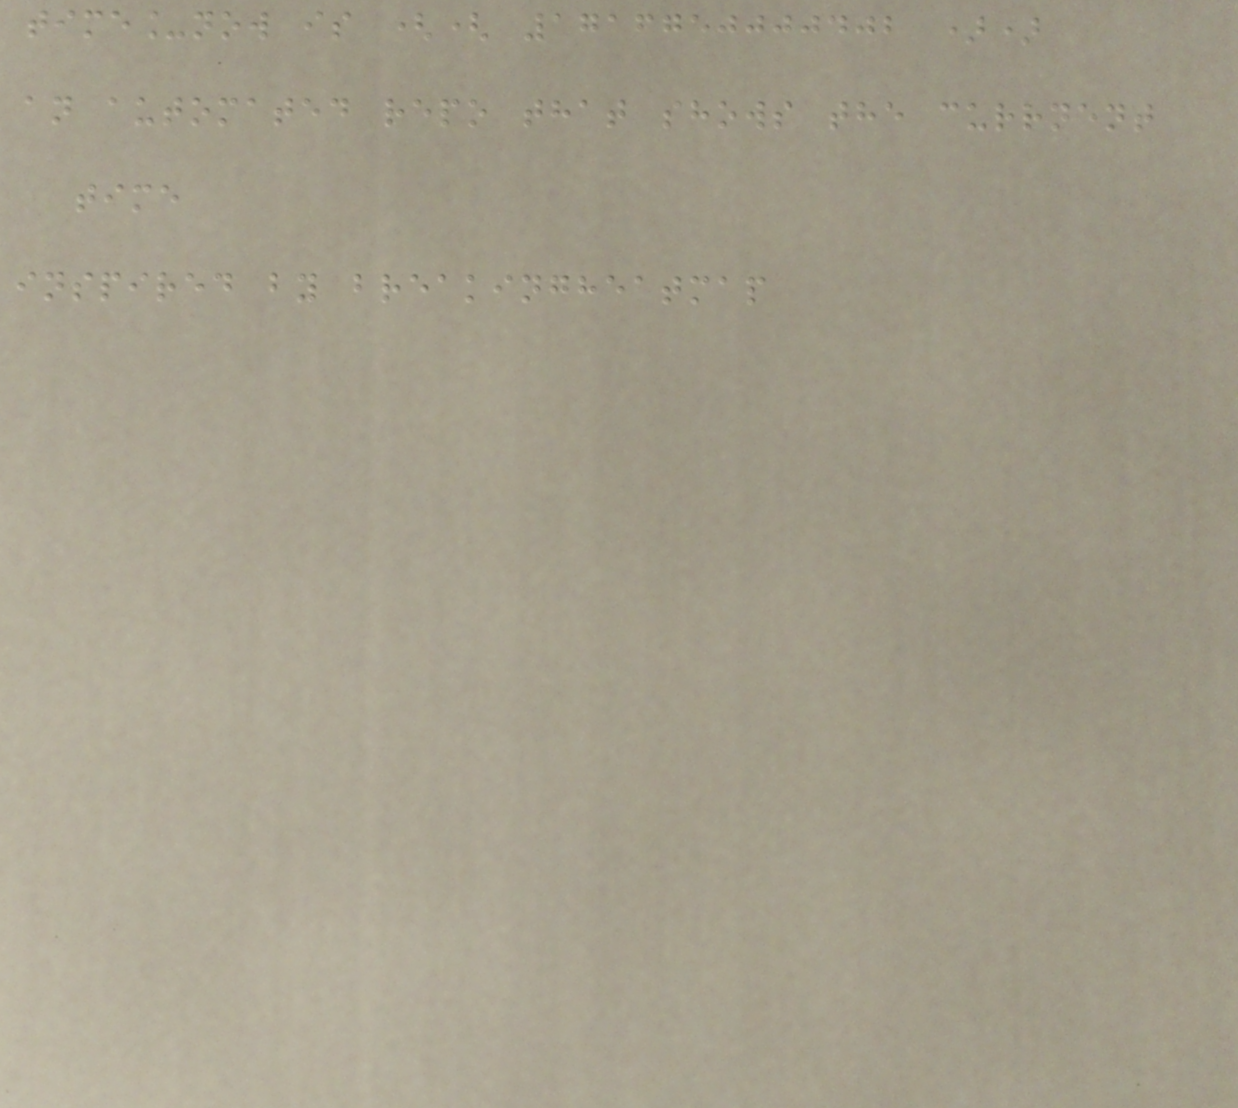time_now is (( 1716750000402 ))
an automated repo that shows the currnent
time
inspired by breakingheatmap
